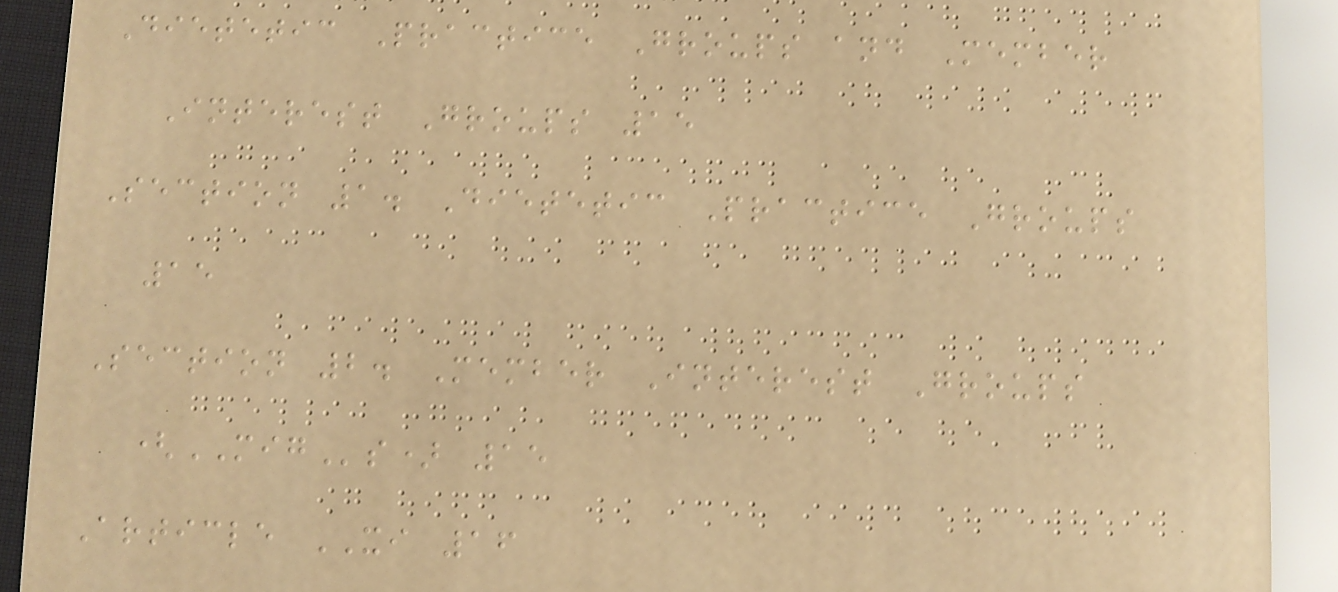Dietetic Practice Groups and Member
Interest Groups 15
Section 1. Dietetic Practice Groups
15
Section 2. Member Interest Groups
(MIGs) 15
Article XI 16
